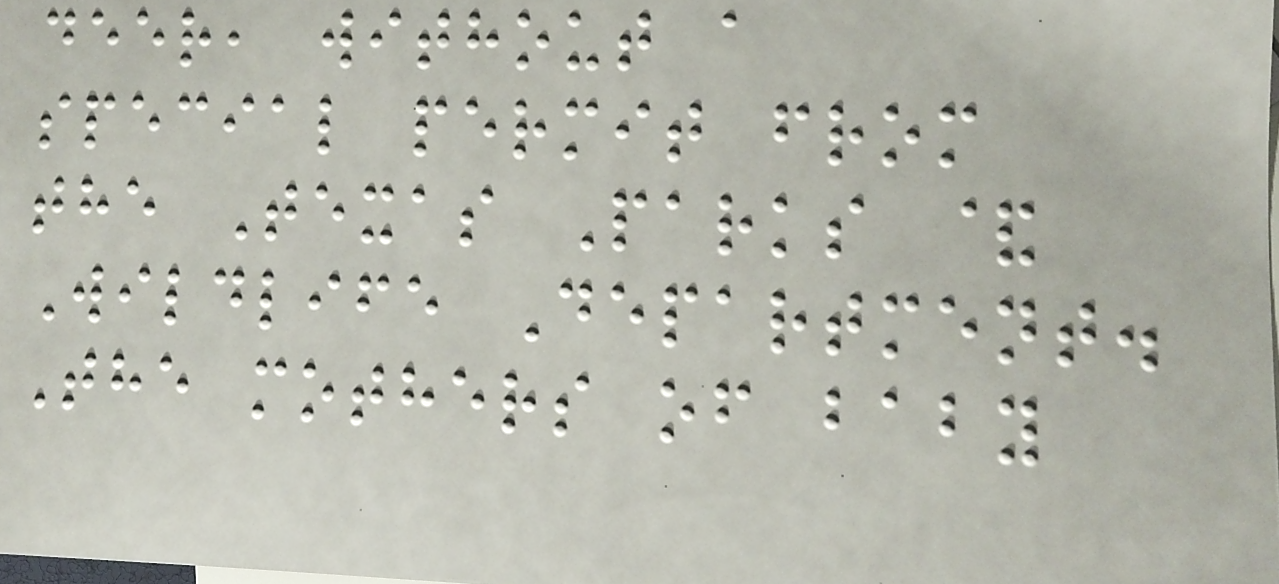deer, without a
special permit from
the Texas Parks &
Wildlife Department.
The mothers of baby
